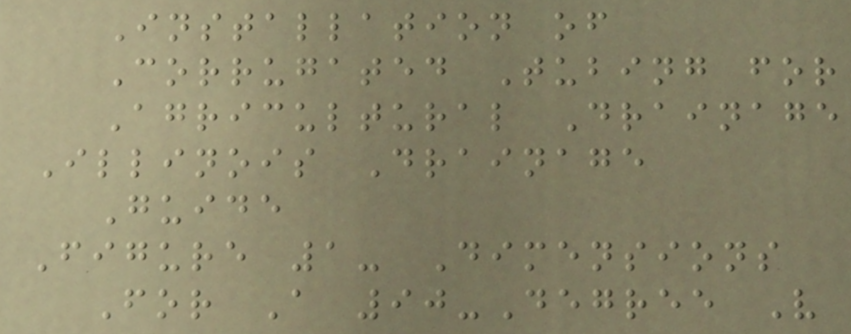Installation of
Corrugated Tubing for
Agricultural Drainage
Illinois Drainage
Guide
Figure 1- Dimensions
For A 90-Degree V
